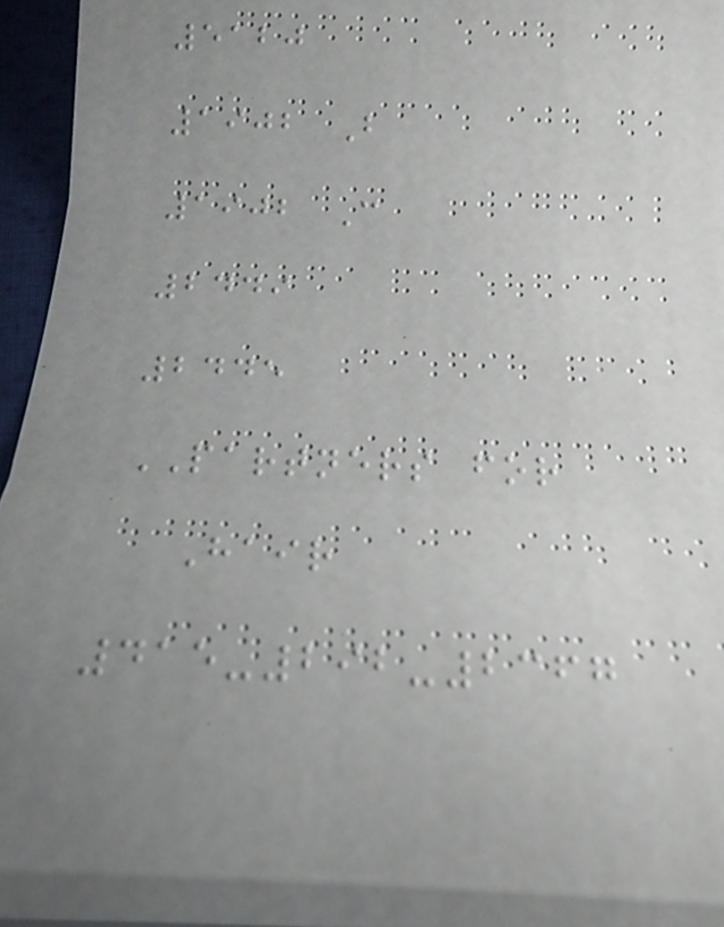5120
1902 B
1902 C
2449
2445
PARTNERS for
Hair
415-292-2367
